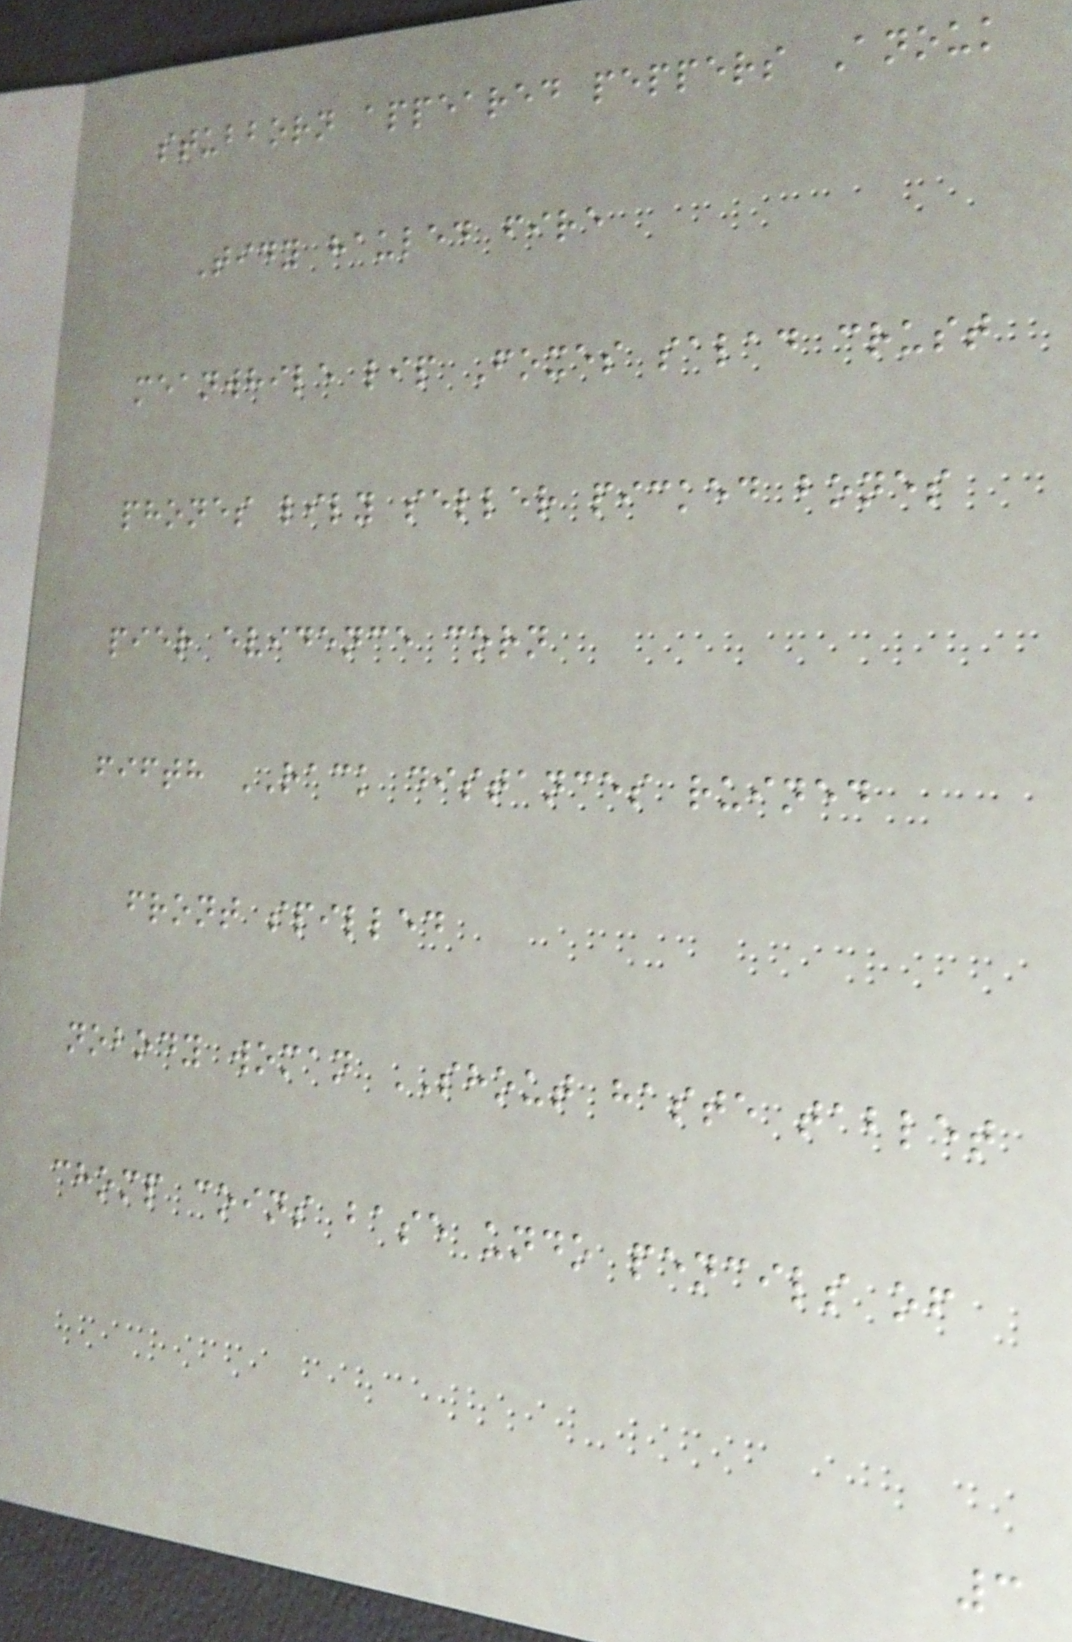stubborn appeared peppers Anouk
Tidy hauled fire
meanwhile lip Foxes salad crust
phones lily seller picked bones
pier evidence corn
fifth RACK distances ruined
front spilled
nobody woman SHOUT haste tablet
chomp coins base undo pencils of
3
